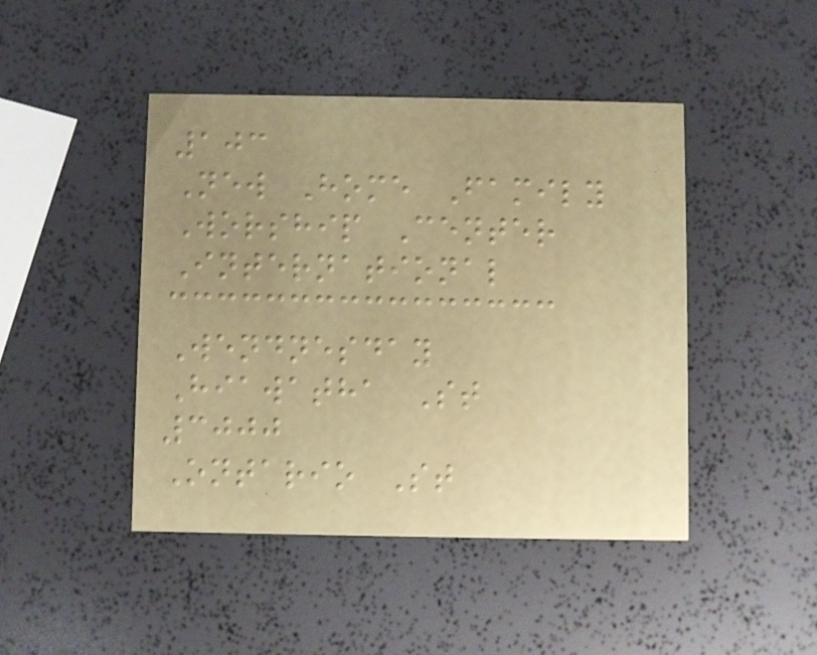103
New Home Family
Worship Center
International
Wendnesday
Hiawatha St
3000
Ontario St
